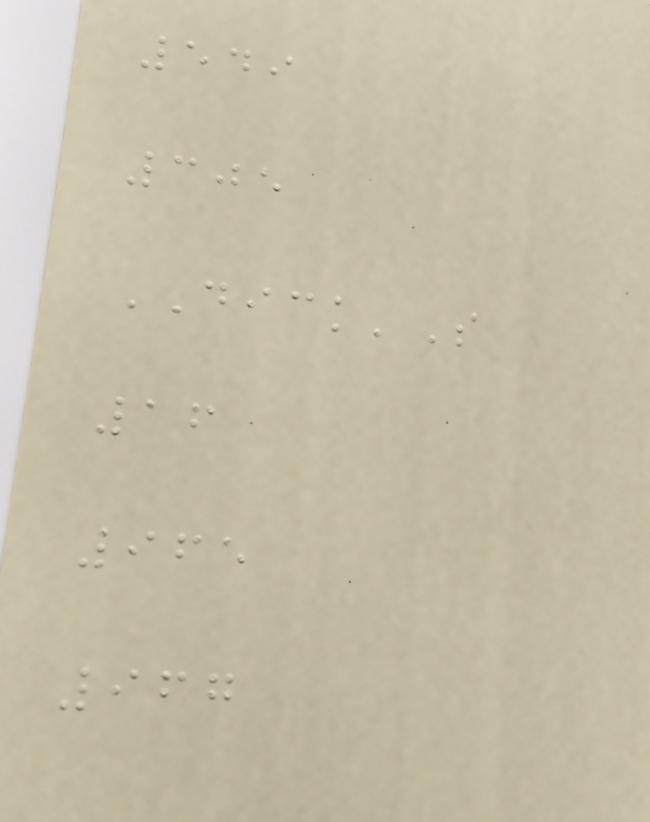549
305
DICK'S
16
965
967
